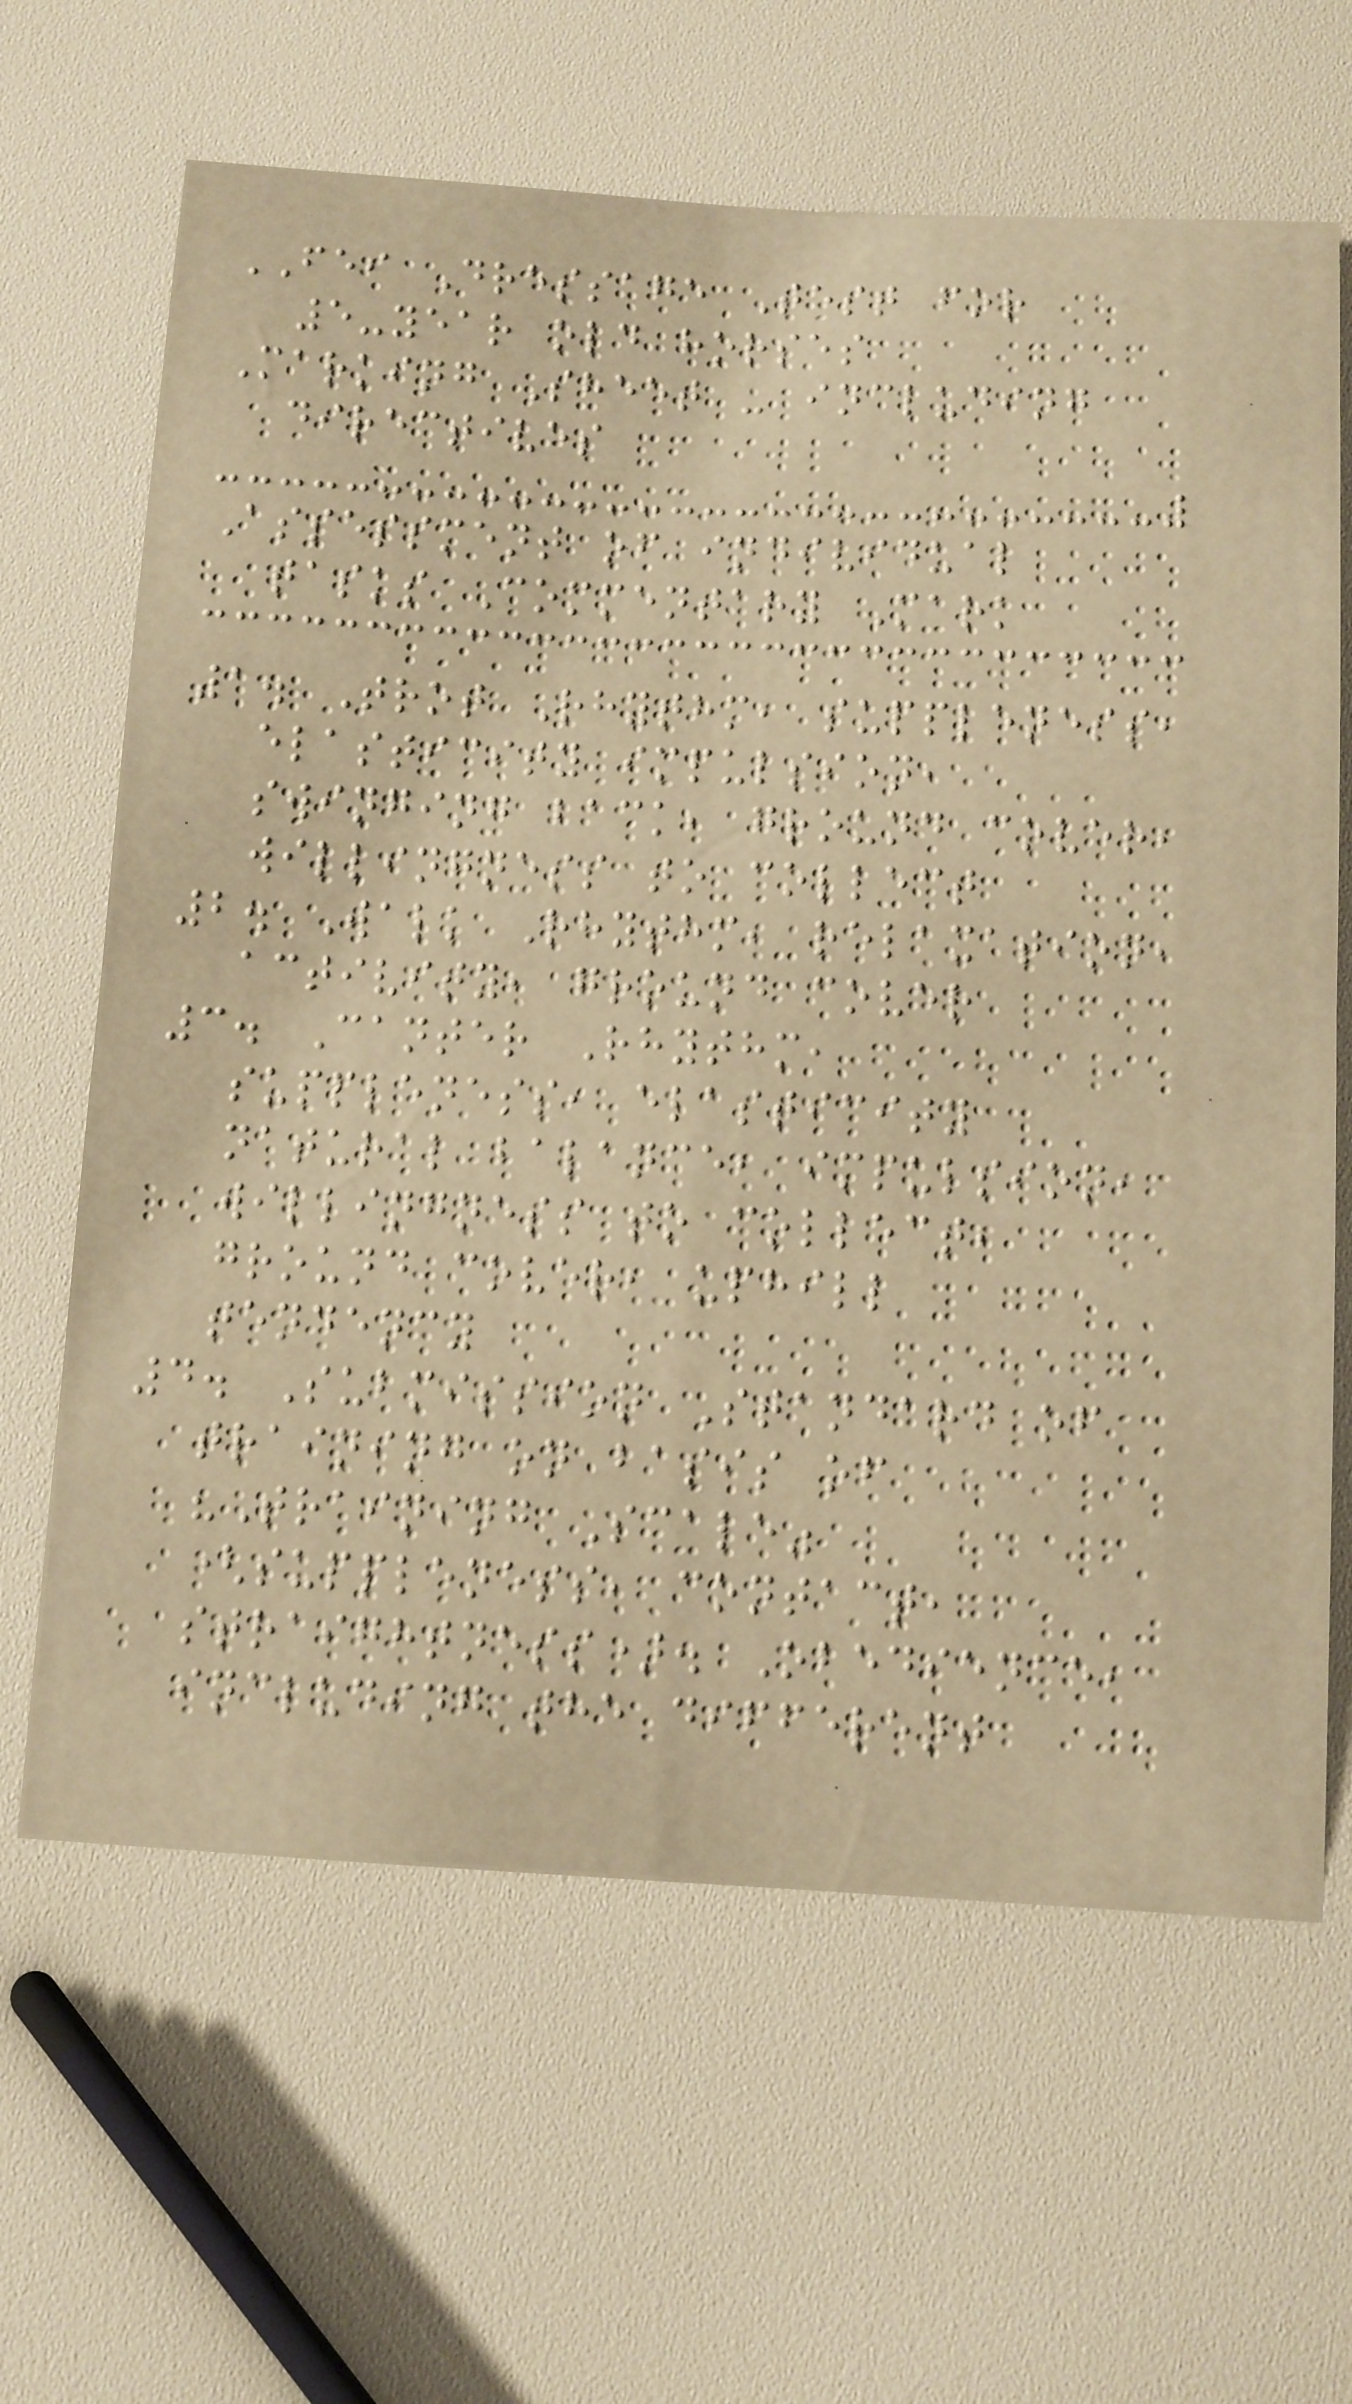FEI Dressage Test for
5-year old horses
Marking Sheet - including
directives
Assessment of individual
tasks Commentary Mark
1. Trot Rhythm, suppleness,
elasticity impulsion,
swinging back, ground cover,
willingness to collect
2. Walk Rhythm, relaxation,
activity, ground cover
3. Canter Rhythm,
suppleness, elasticity
natural balance, impulsion,
willingness to collect,
ground cover, uphill
tendency
4. Submission Standard of
training on basis of
"Training Scale"
(suppleness, contact,
straightness). Obedience,
including the different
